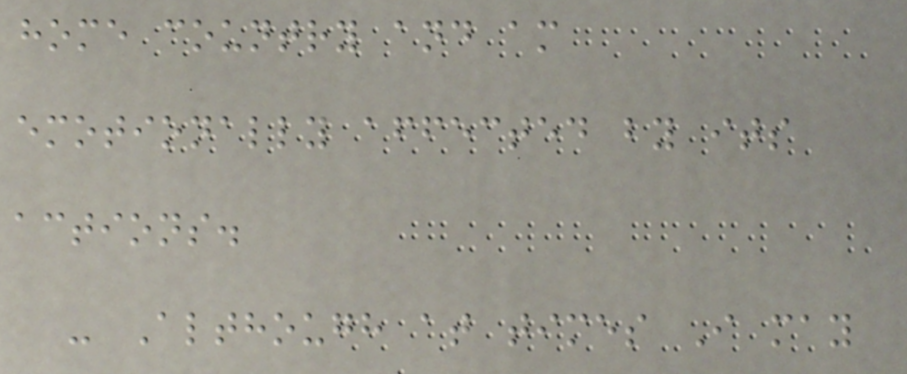home country and am
emotionally affected by its
actions.
- Although at times I may
